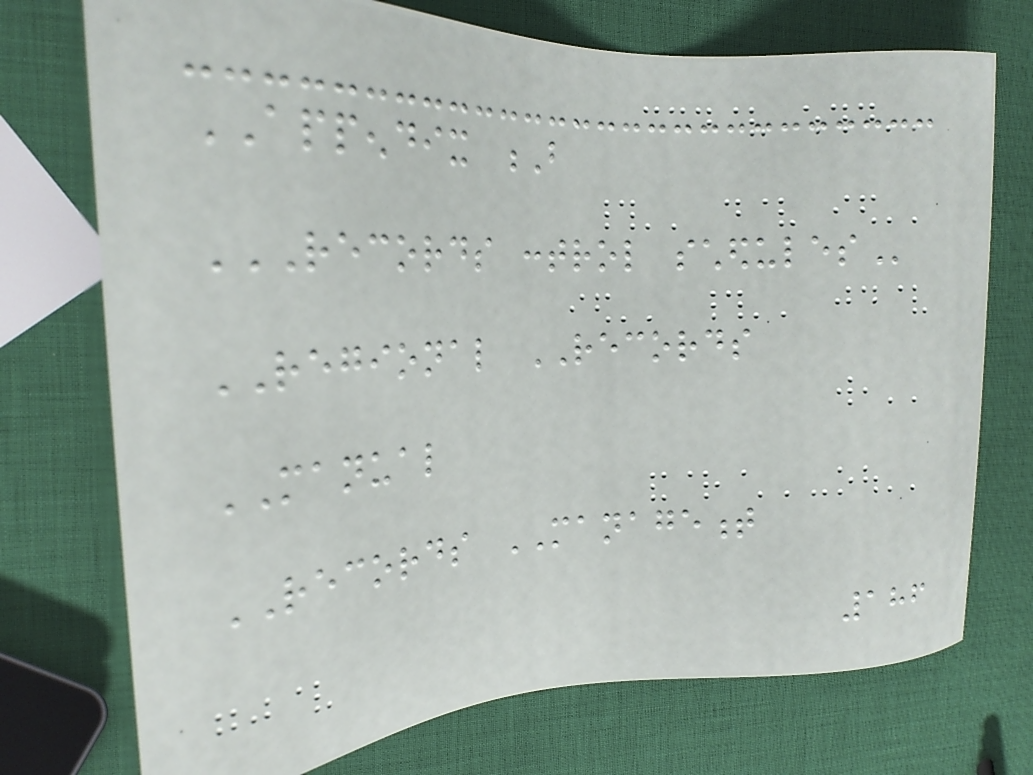APPENDIX B
RECORDS CONTROL SCHEDULES
REGIONAL RECORDS
MANUAL
RECORDS MANAGEMENT
186
